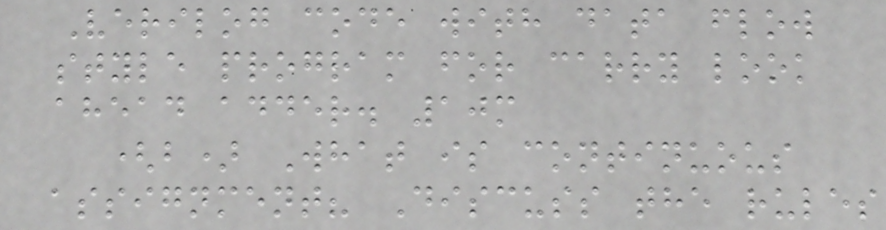Verilog code with data flow
style program for carry look
ahead adder. 10m
(b) What is continuous
assignment? Discuss the rules
